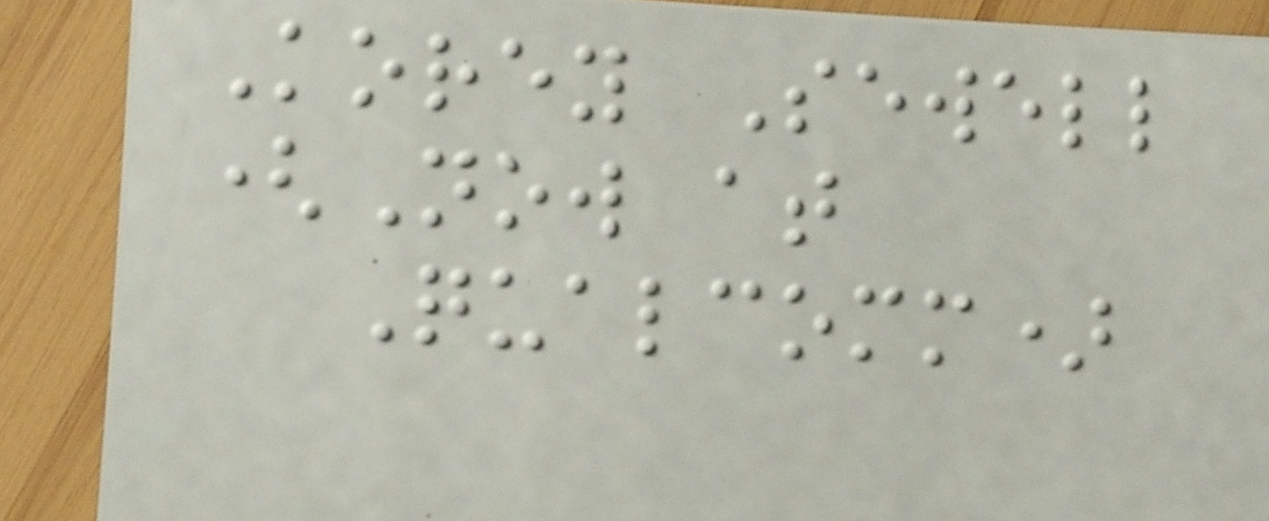Korey Sewell
(Now at
Qualcomm)
